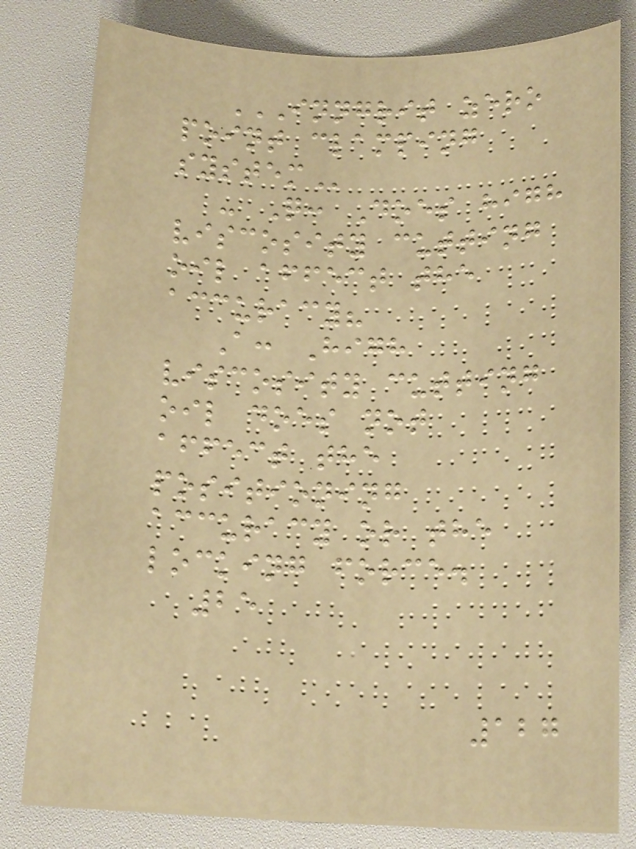INNGRIT ZERO
POINT CLAMPING
SYSTEM
- Q: Does high
viscosity cutting
oil affect the
accuracy?
A: High
viscosity cutting
oil does not
affect the
positioning
accuracy or the
locking force.
25
127
